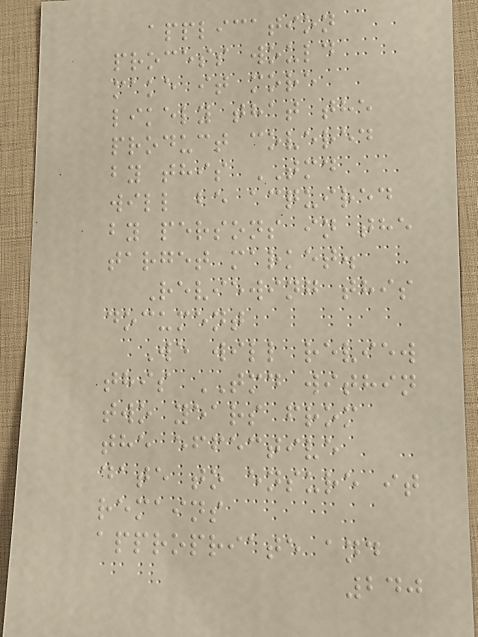application
process would
make it more
likely that the
product covered
by this TMD
will be acquired
by persons in the
target market.
Reviewing this
document
We will review
this TMD within
two years from
the effective
date to ensure it
remains
appropriate and
240
